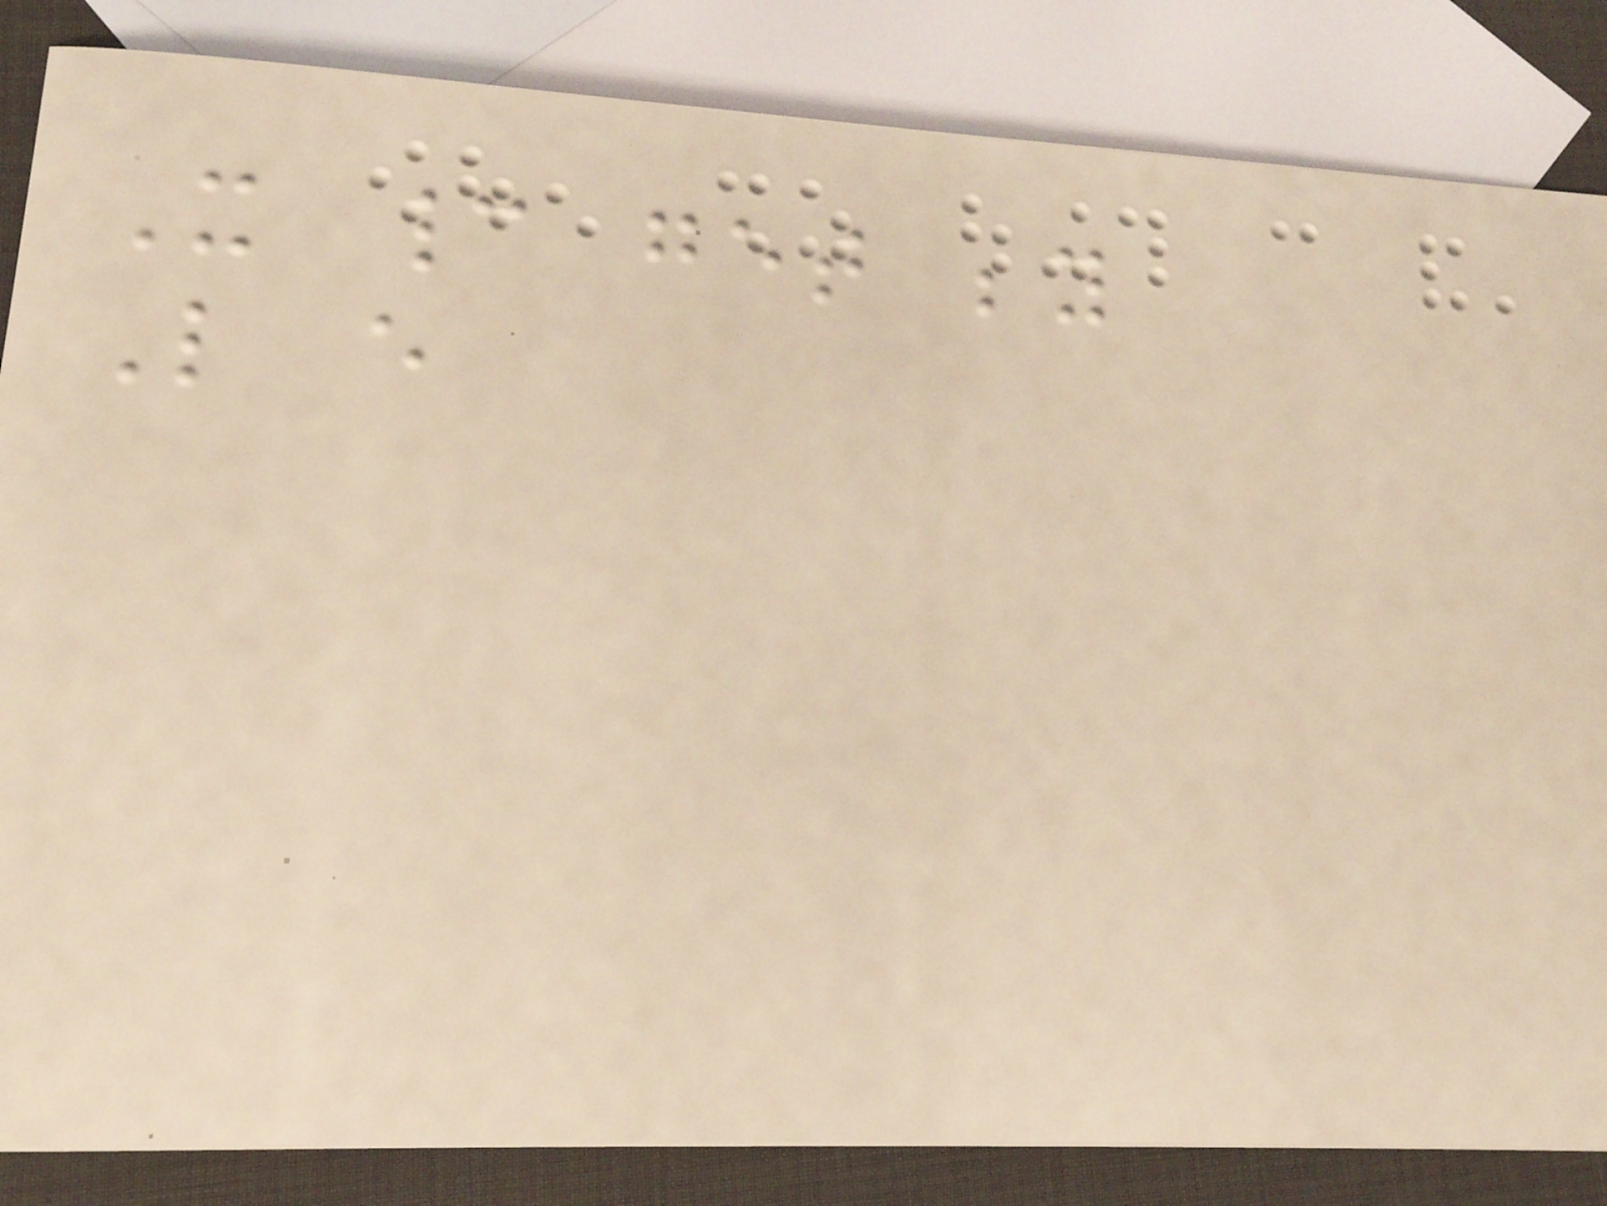It cannot get beyond
Like every
